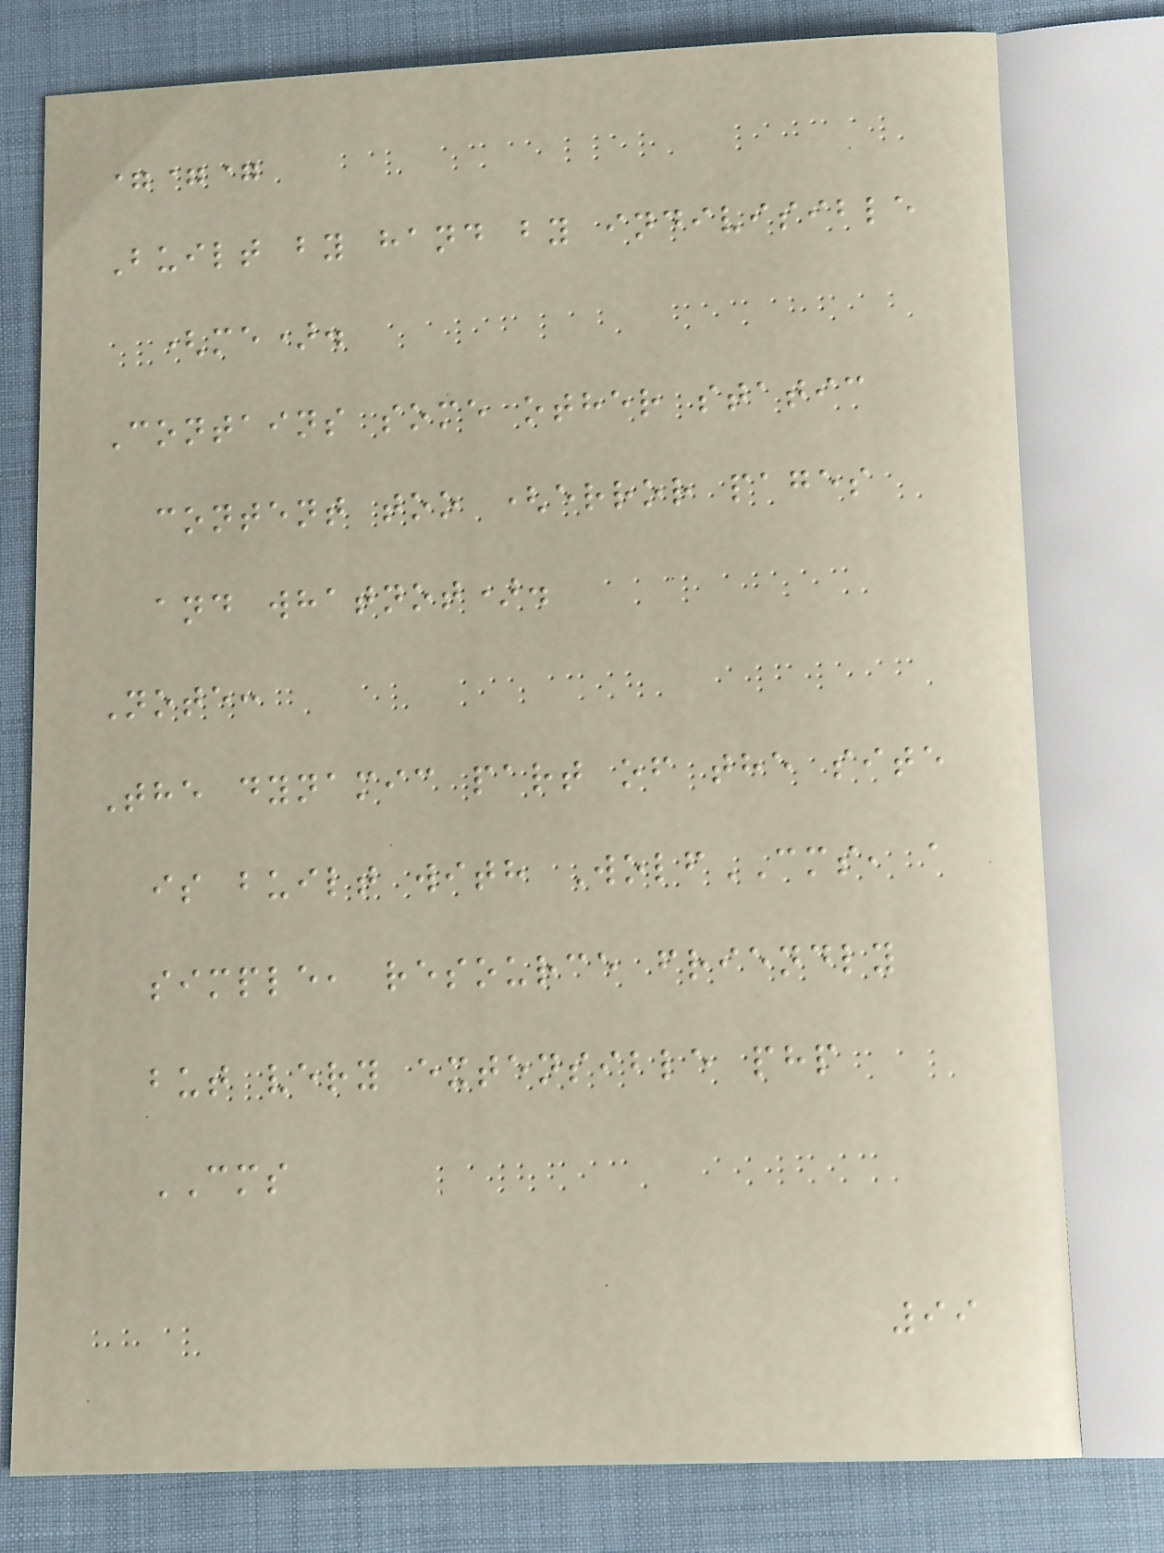===
Built by hand by indivisible
(me).
Contains some other static
content too (error pages
and whatnot).
Note:
The dynamic part of the site
is built with WolfCMS, a
simple, resource friendly
but very extensible php
CMS
99
